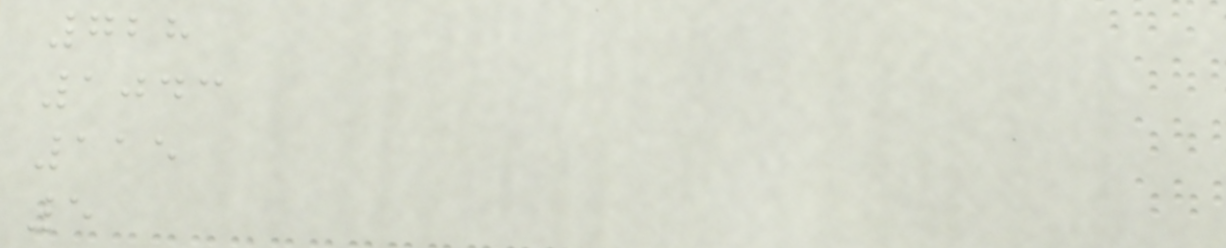728
1043
115
5
